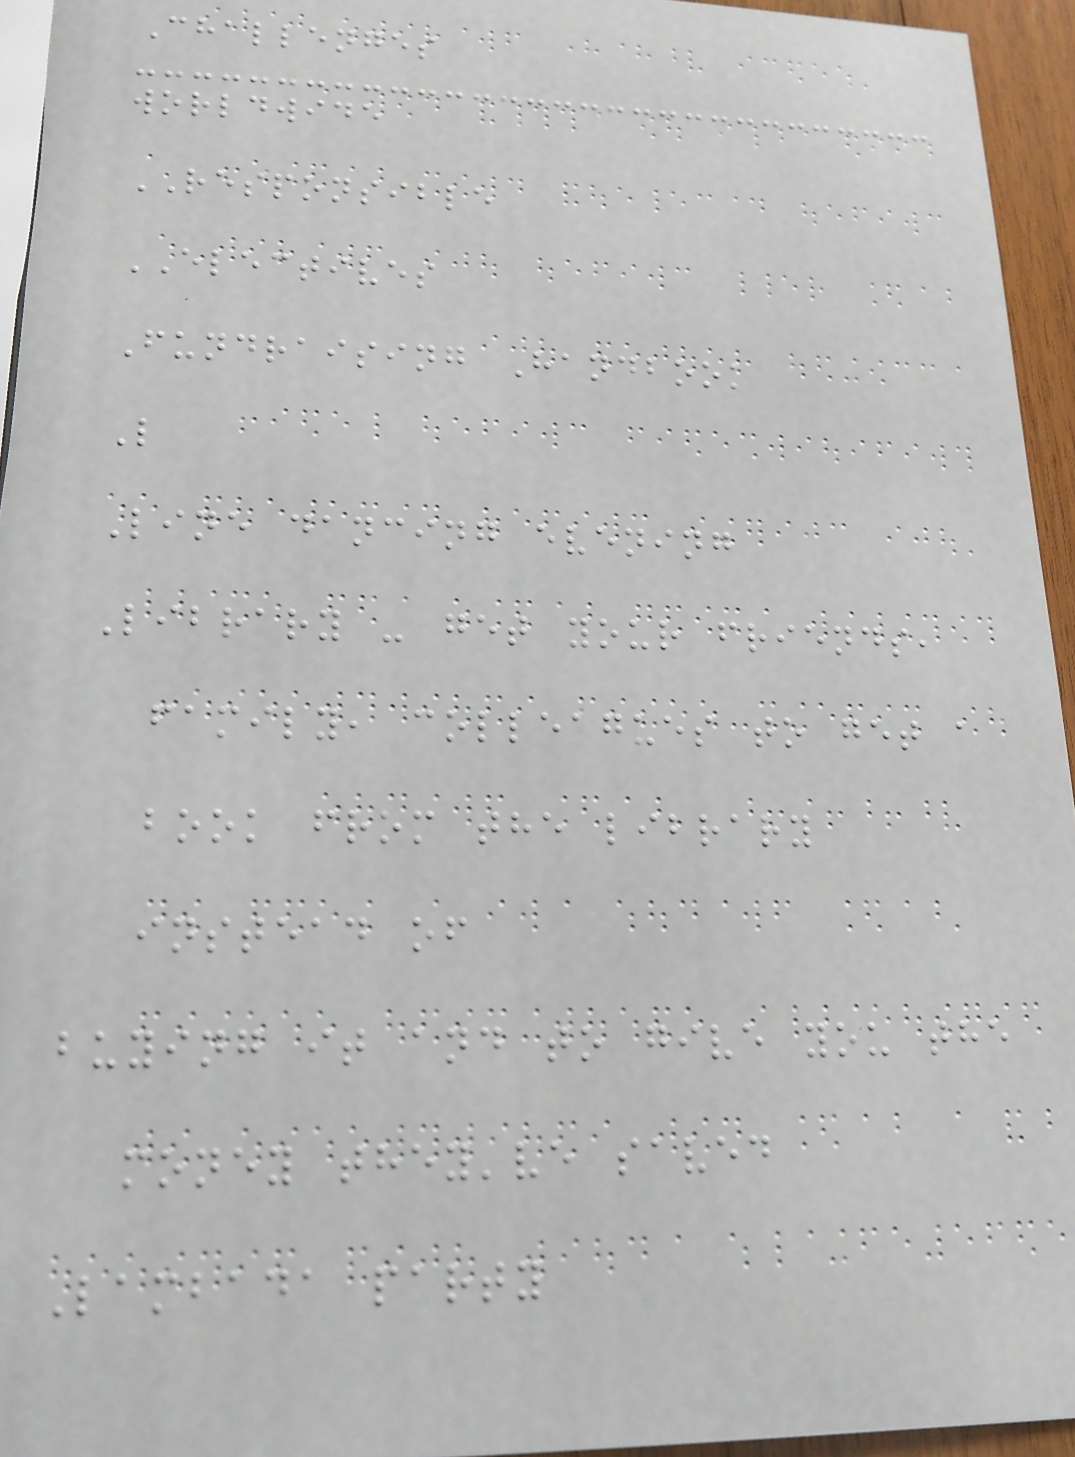Challenges
worldwide
RESPONSIBLE
ELECTIVES
Fundraising Handbook
L
Line dancing evening
Library - get your friends,
family, colleagues to get a
book from the library
instead of
buying it and to give you the
money they've saved
Lambada party
